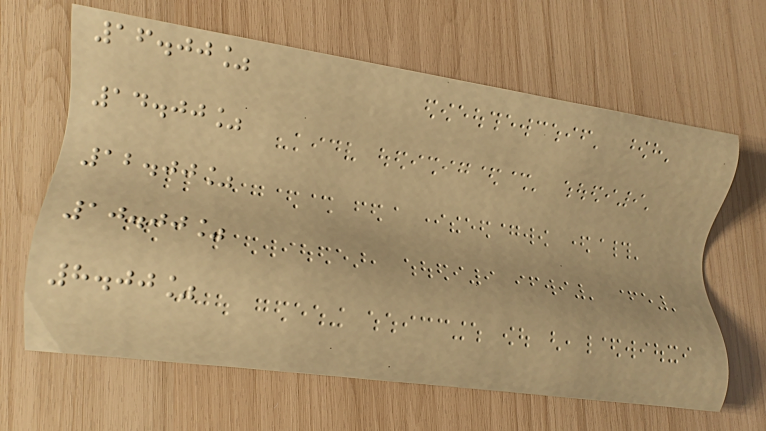16.00%
14.00%
12.00%
10.00%
8.00%
